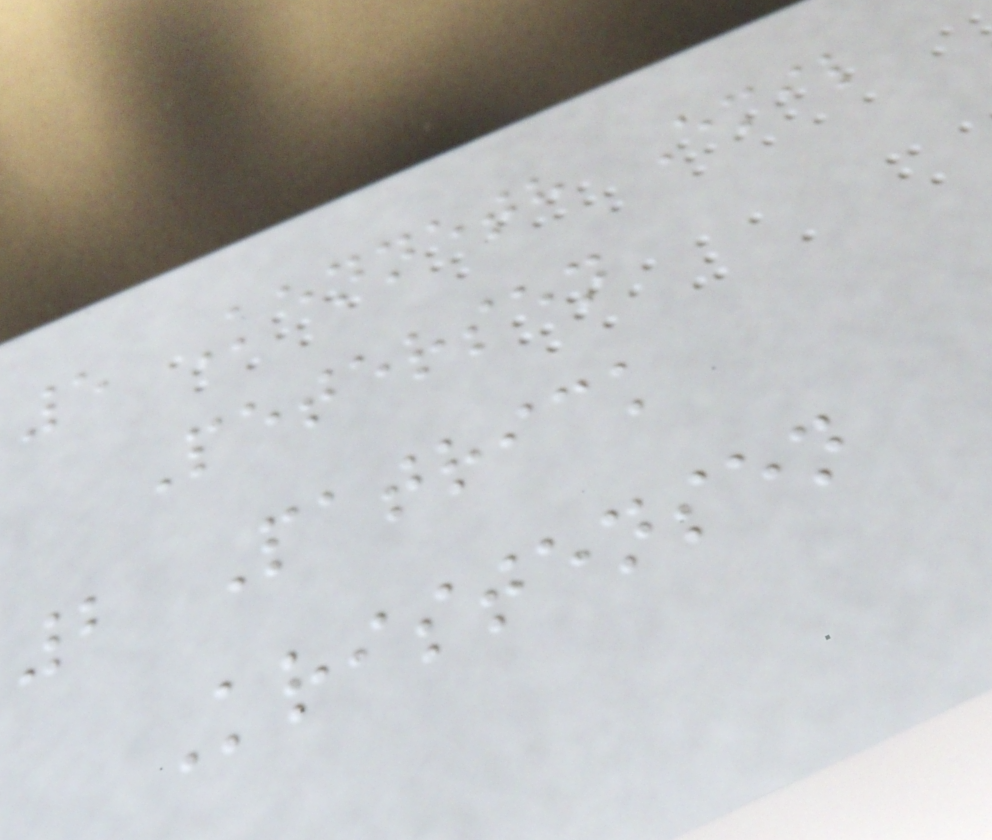5 Kenneth Emil
Petersen
2 Patrick
Kristensen
